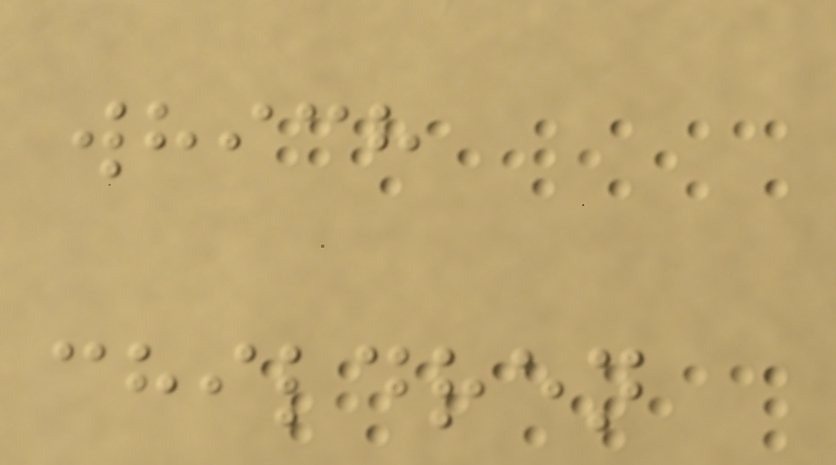which
children
